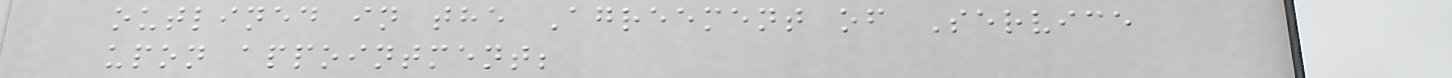outlined in the Agreement of Service
upon appointment;
